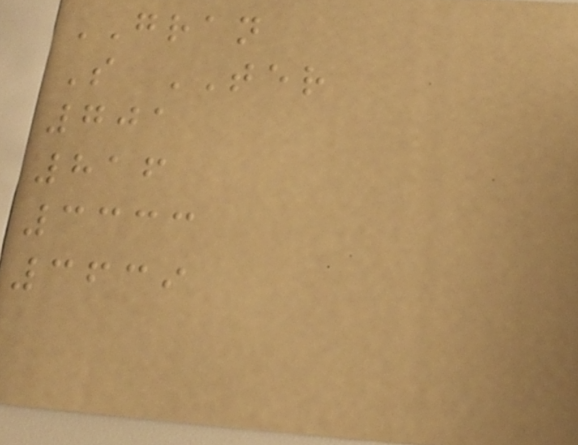GRAN
S TER
701
816
3333
3639
